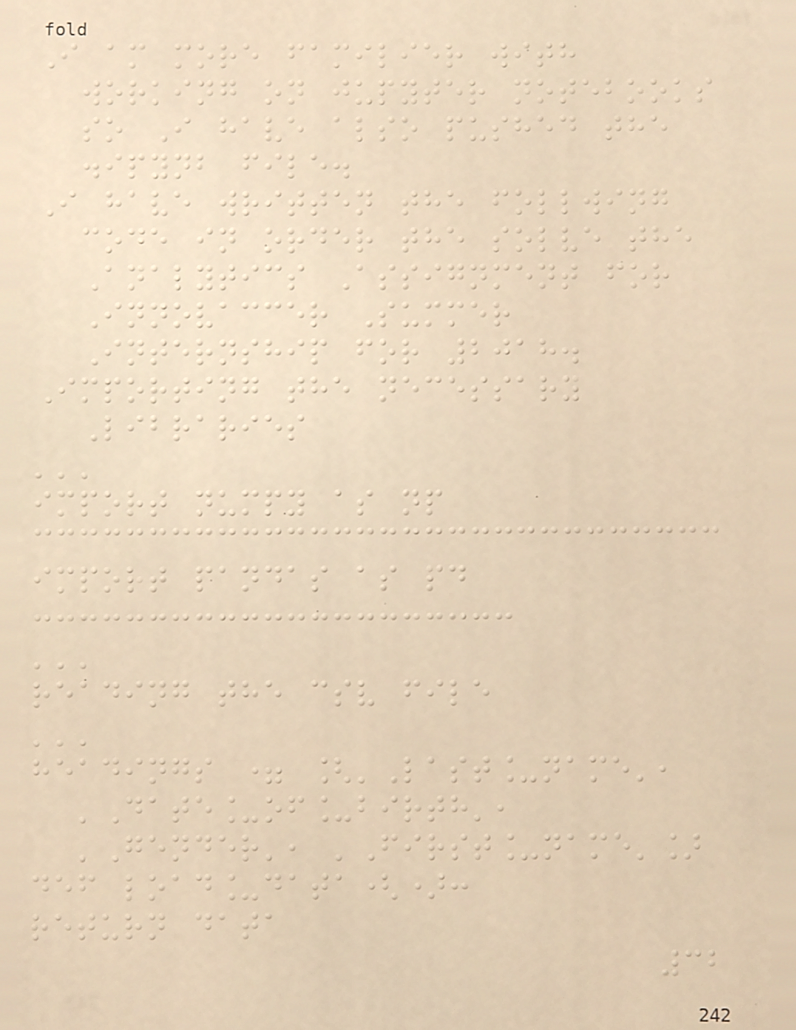I am more familier with
working on jupyter notebooks
so I have also pushed the
.ipynb file.
I have written the follwing
code in order the solve the
Analytics Assignment for
Innovaccer Summer
Internship for 2018.
Importing the necessary
Libraries
'''
import numpy as np
import pandas as pd
'''
reading the csv file
'''
headings = ['Last_name',
'Date_of_birth',
'Gender', 'First_name']
def load_data():
return data
32
